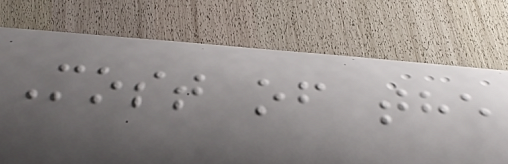Most of the
